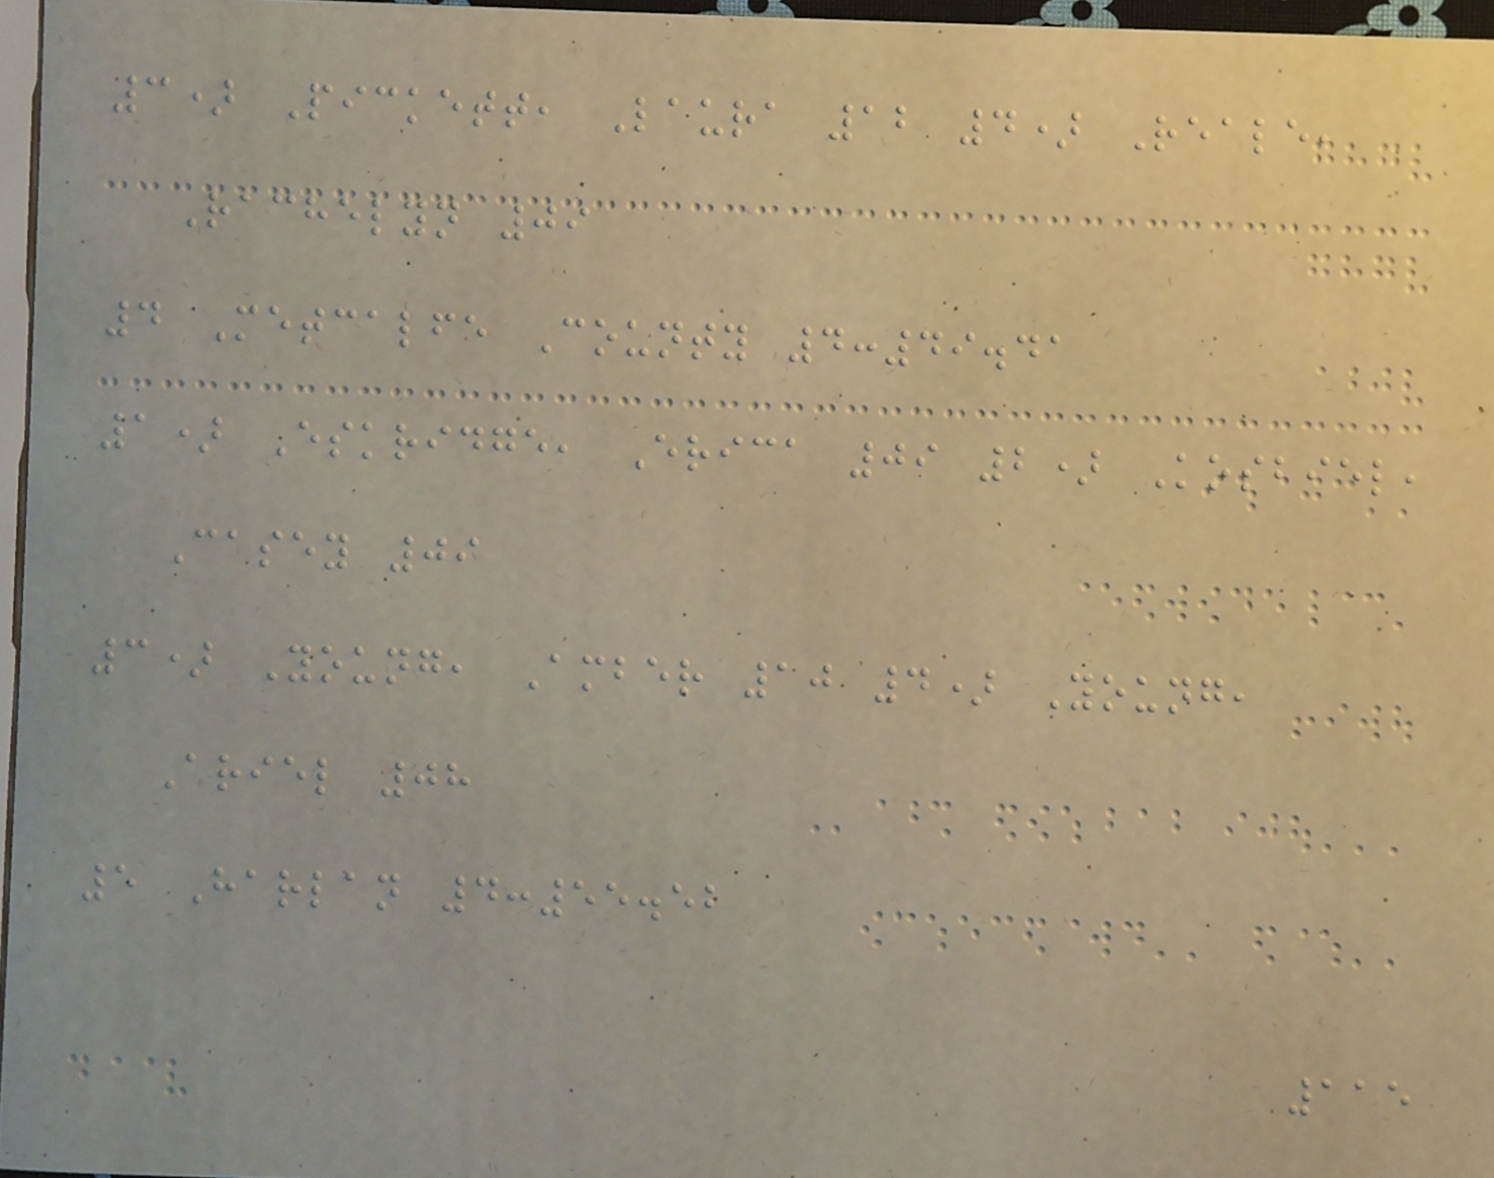3) Pickett, Laura 12 4) Reale,
Rachelyn 09
4 Metcalfe County 4:49.41
1) Eskridge, Erica 09 2) Kosbiel,
Casey 09
3) Young, Amber 10 4) Young,
Ariel 08
5 Harlan 4:55.52
115
